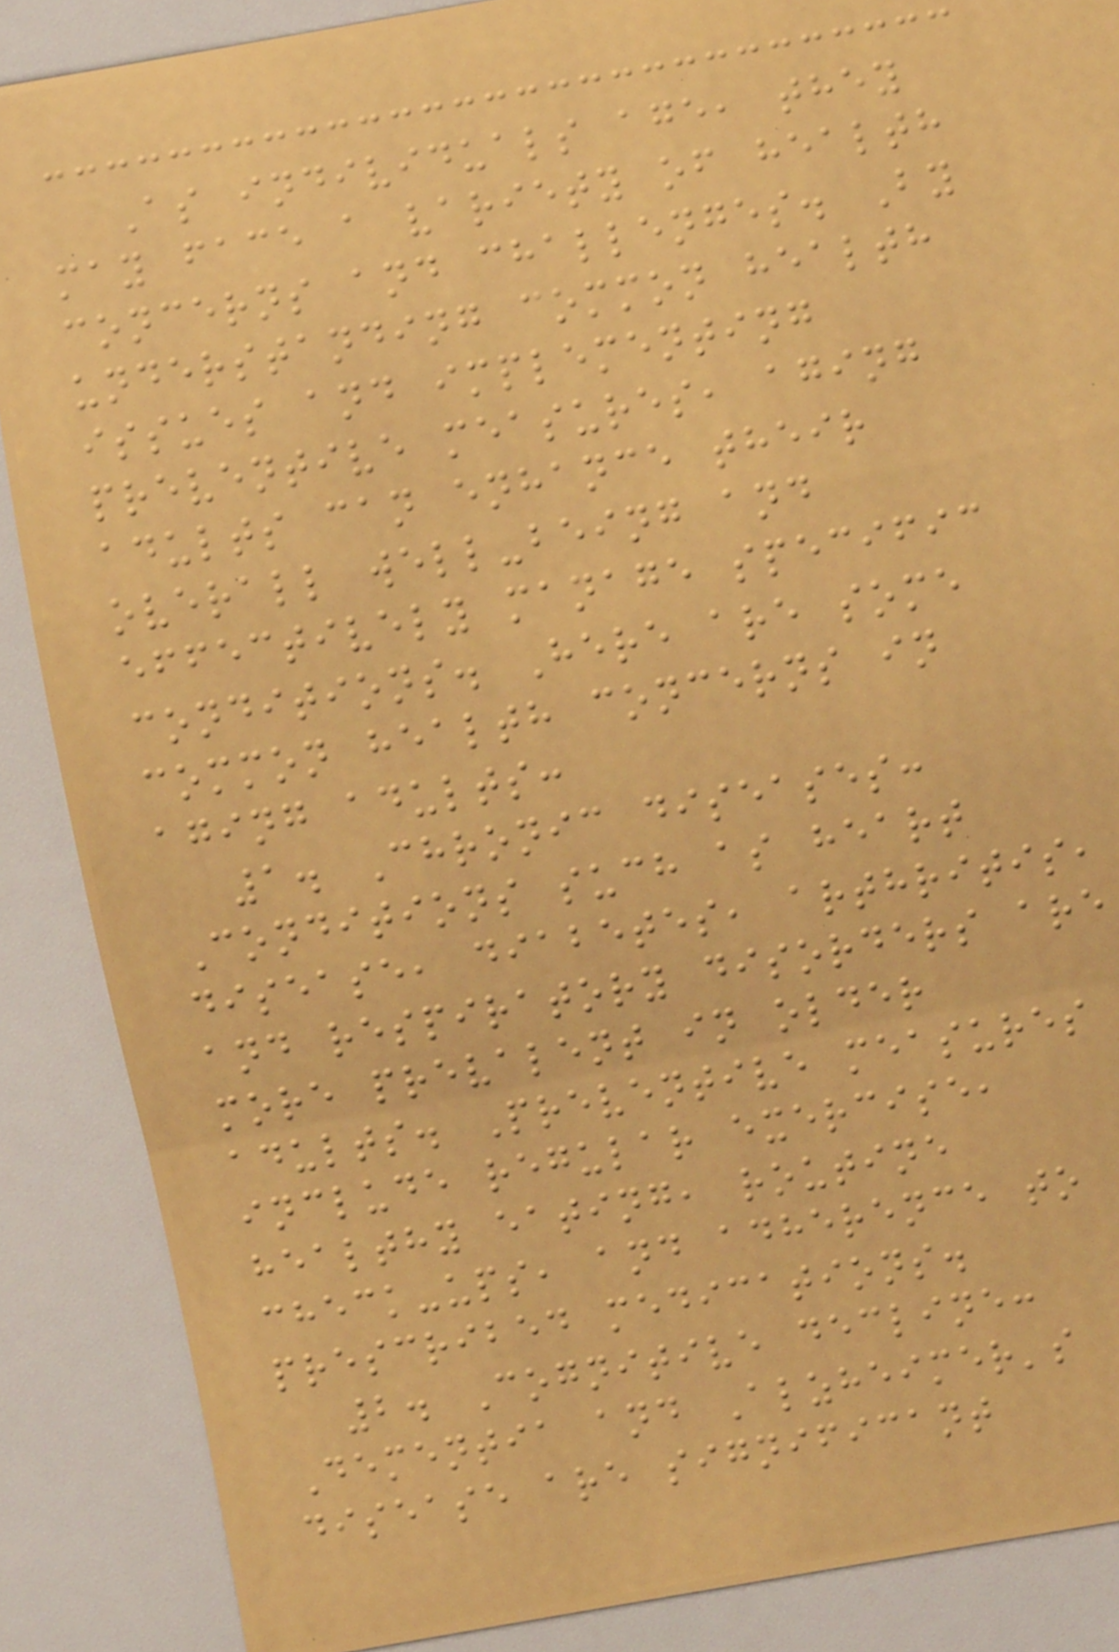As individuals age, they
may face a variety of health
concerns and challenges. By
understanding common health
issues and implementing
preventive measures, aging
adults can enhance their
overall well-being and
effectively manage specific
conditions. Here are some
common health concerns in
aging adults:
1. Chronic diseases:
Conditions such as heart
disease, diabetes, arthritis,
and respiratory disorders are
more prevalent in older
adults. Preventive measures
include regular exercise,
healthy eating, routine
check-ups, and adherence to
prescribed medications.
2. Cognitive decline:
Dementia and Alzheimer's
disease are significant
